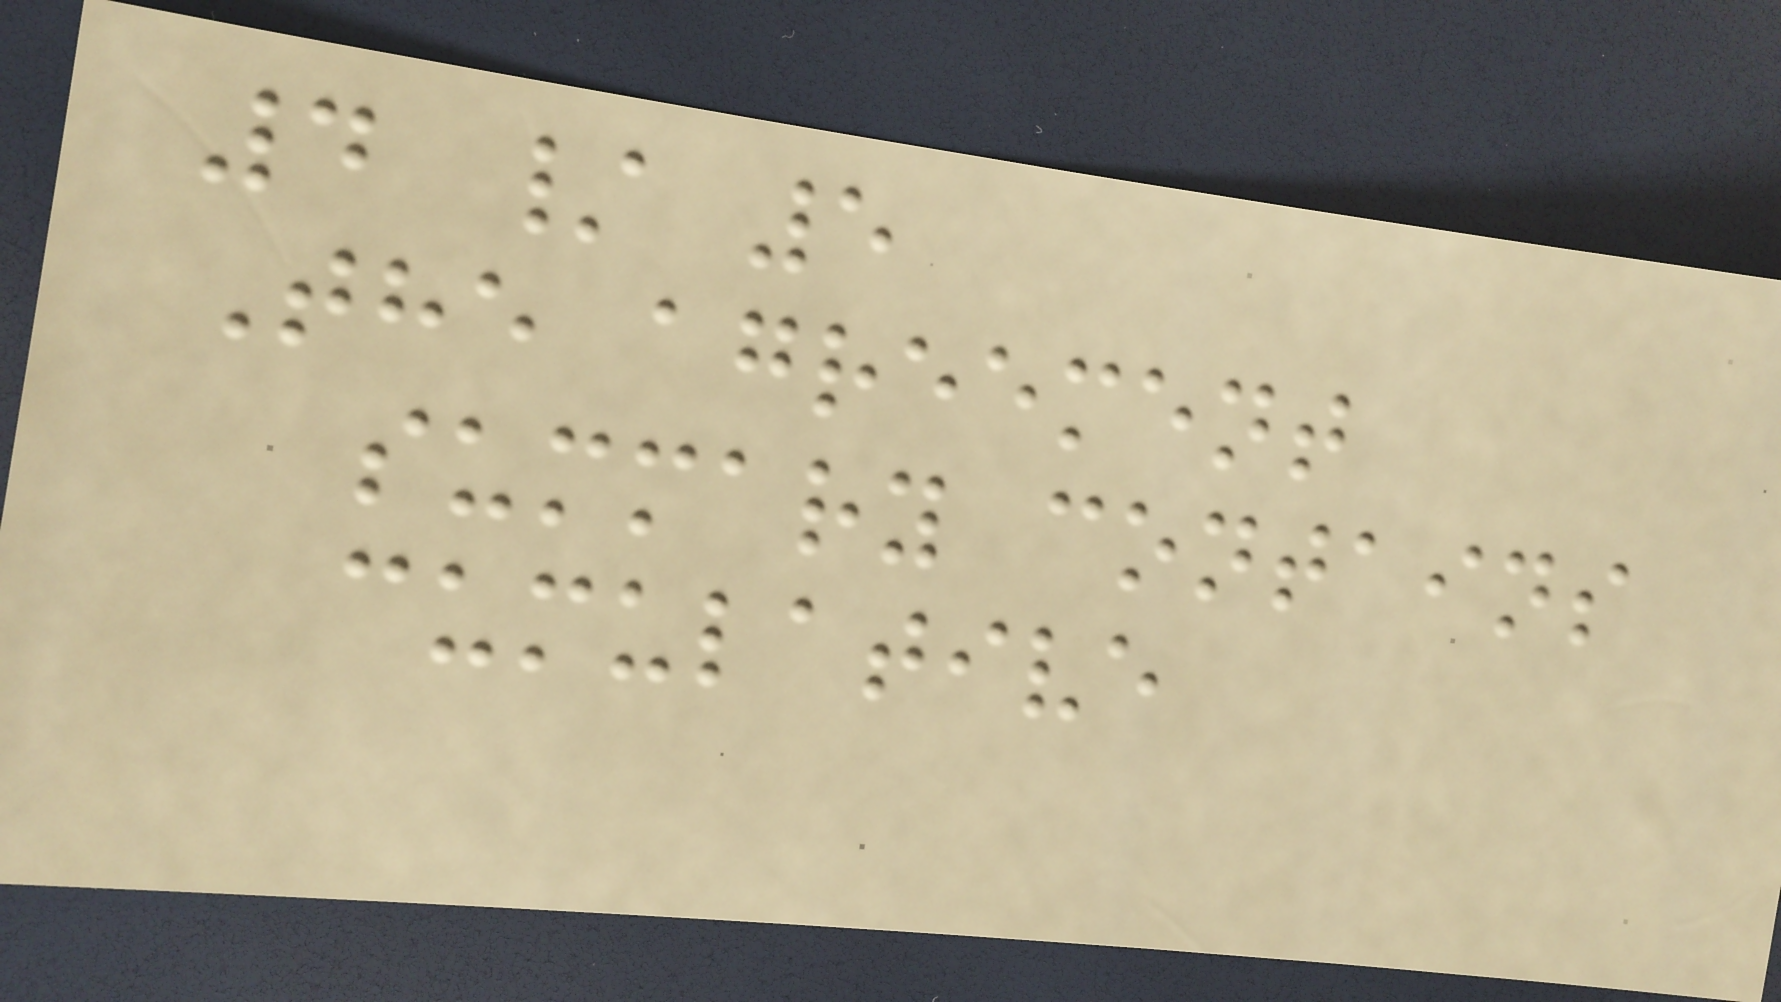4 / 5
The agreement
summary contains
cumulative
